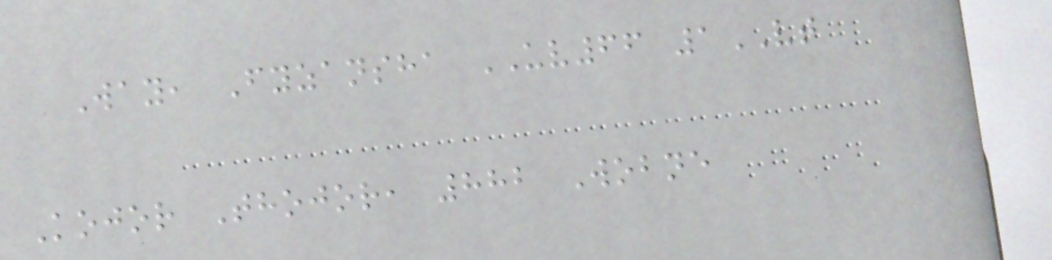Way, Fyzansha UV66 1VT
Kojor Thojor, 882 Wobne
